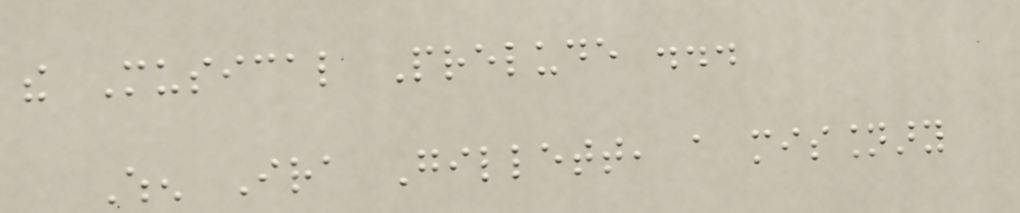the Musical Prelude ...
When Ira Gillett, a missionary
